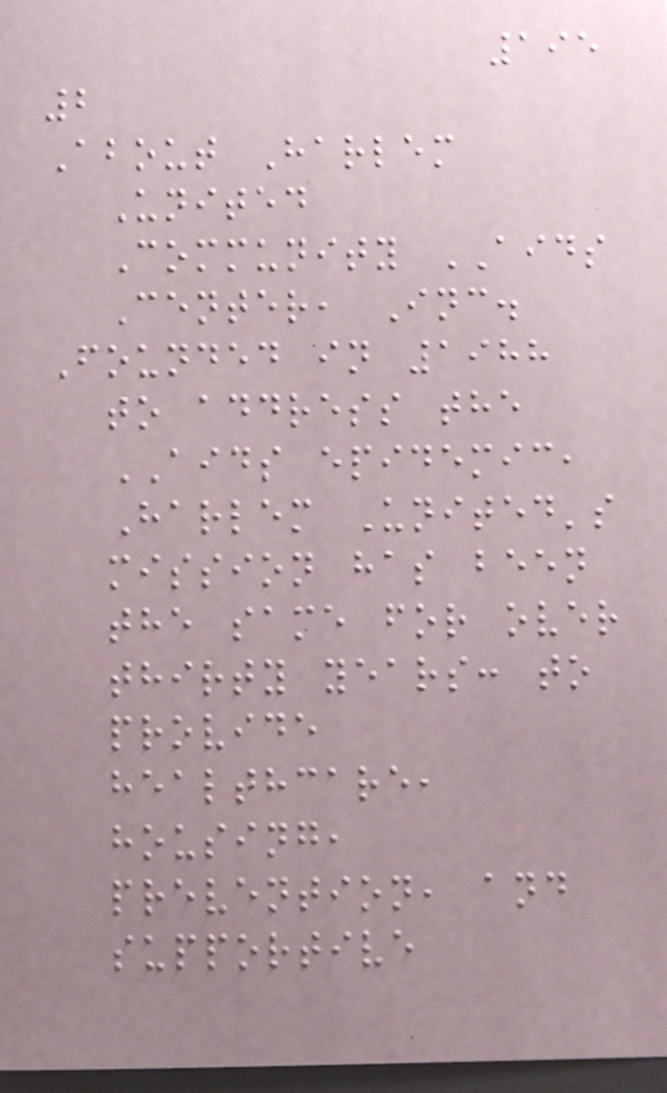195
2
About Harlem
United
Community AIDS
Center, Inc.
Founded in 1988
to address the
AIDS epidemic,
Harlem United's
mission has been
the same for over
thirty years: to
provide
healthcare,
housing,
prevention, and
supportive
